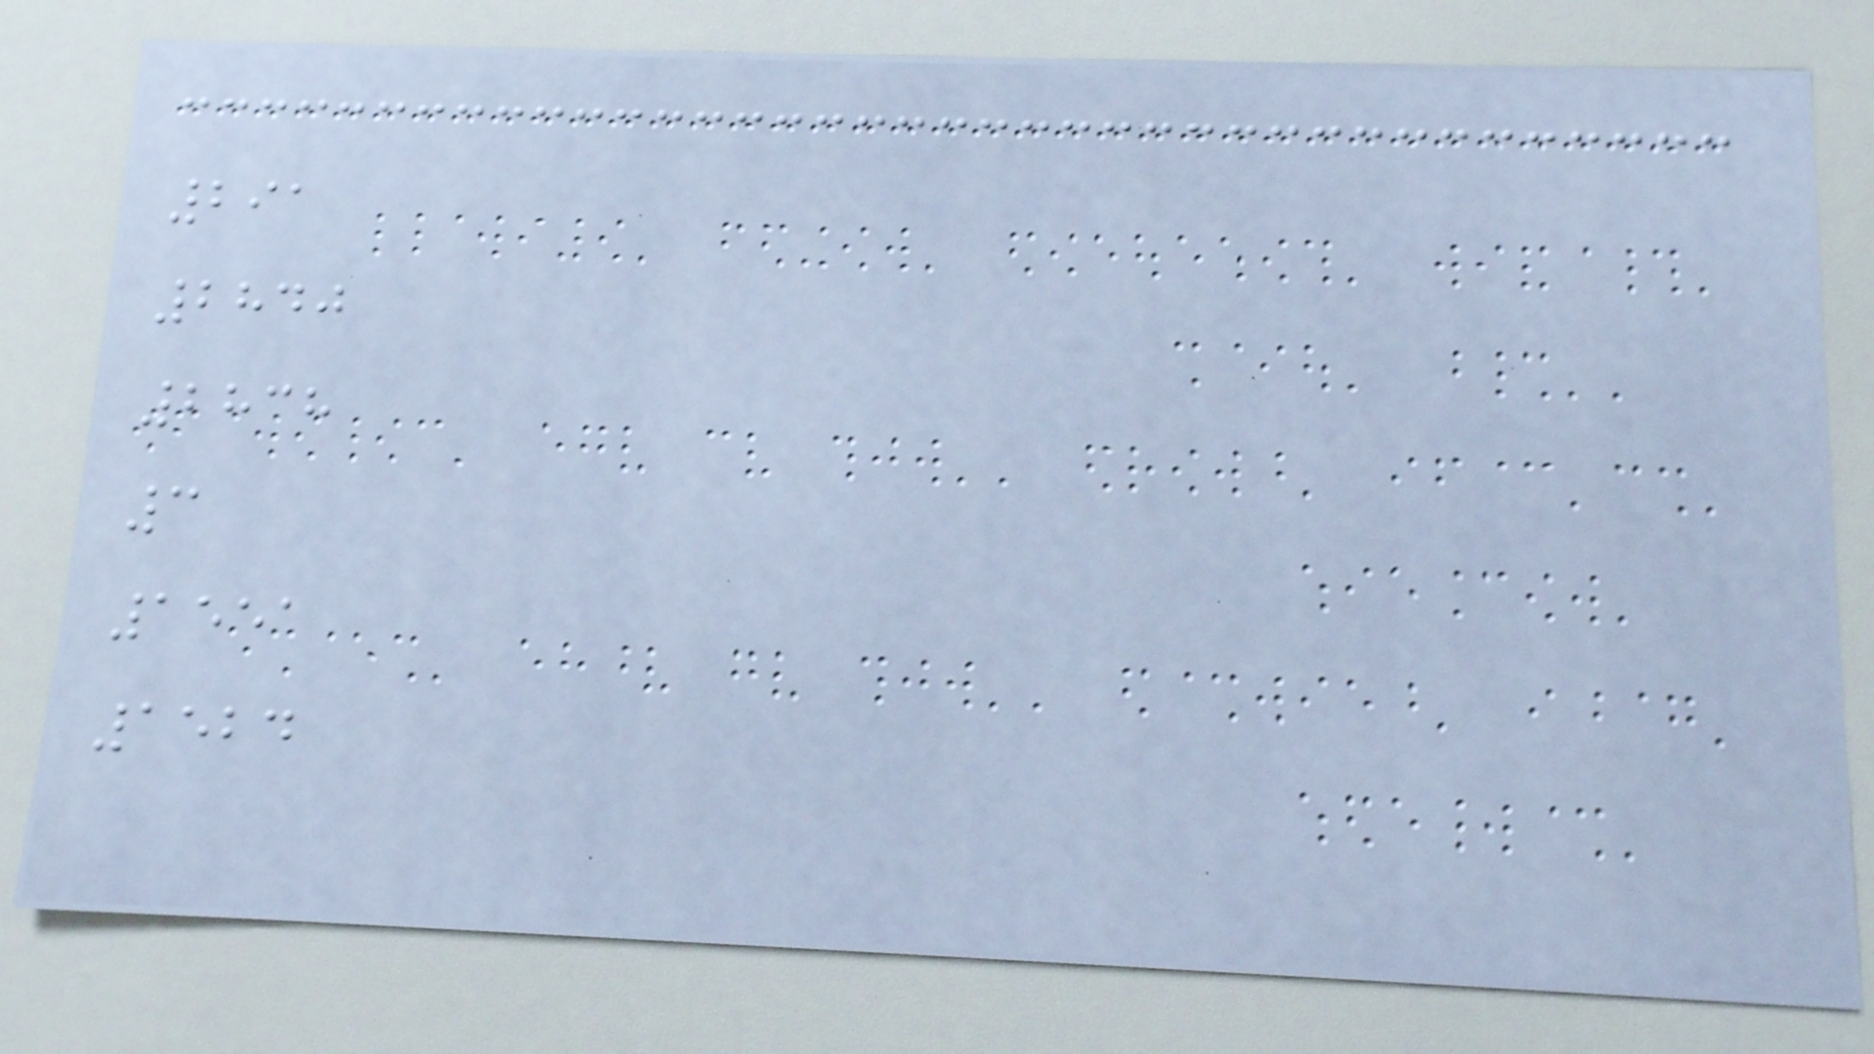291
2840
2838
3
1551
1524
